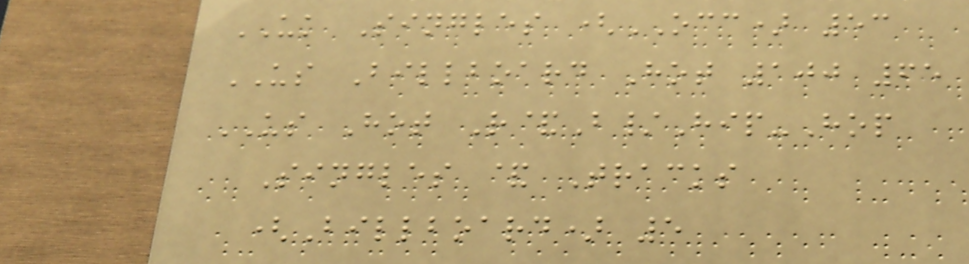UK Singles (OCC) 53
US Billboard Hot 100 65
US Hot R&B/Hip-Hop
Singles & Tracks
(Billboard) 5
